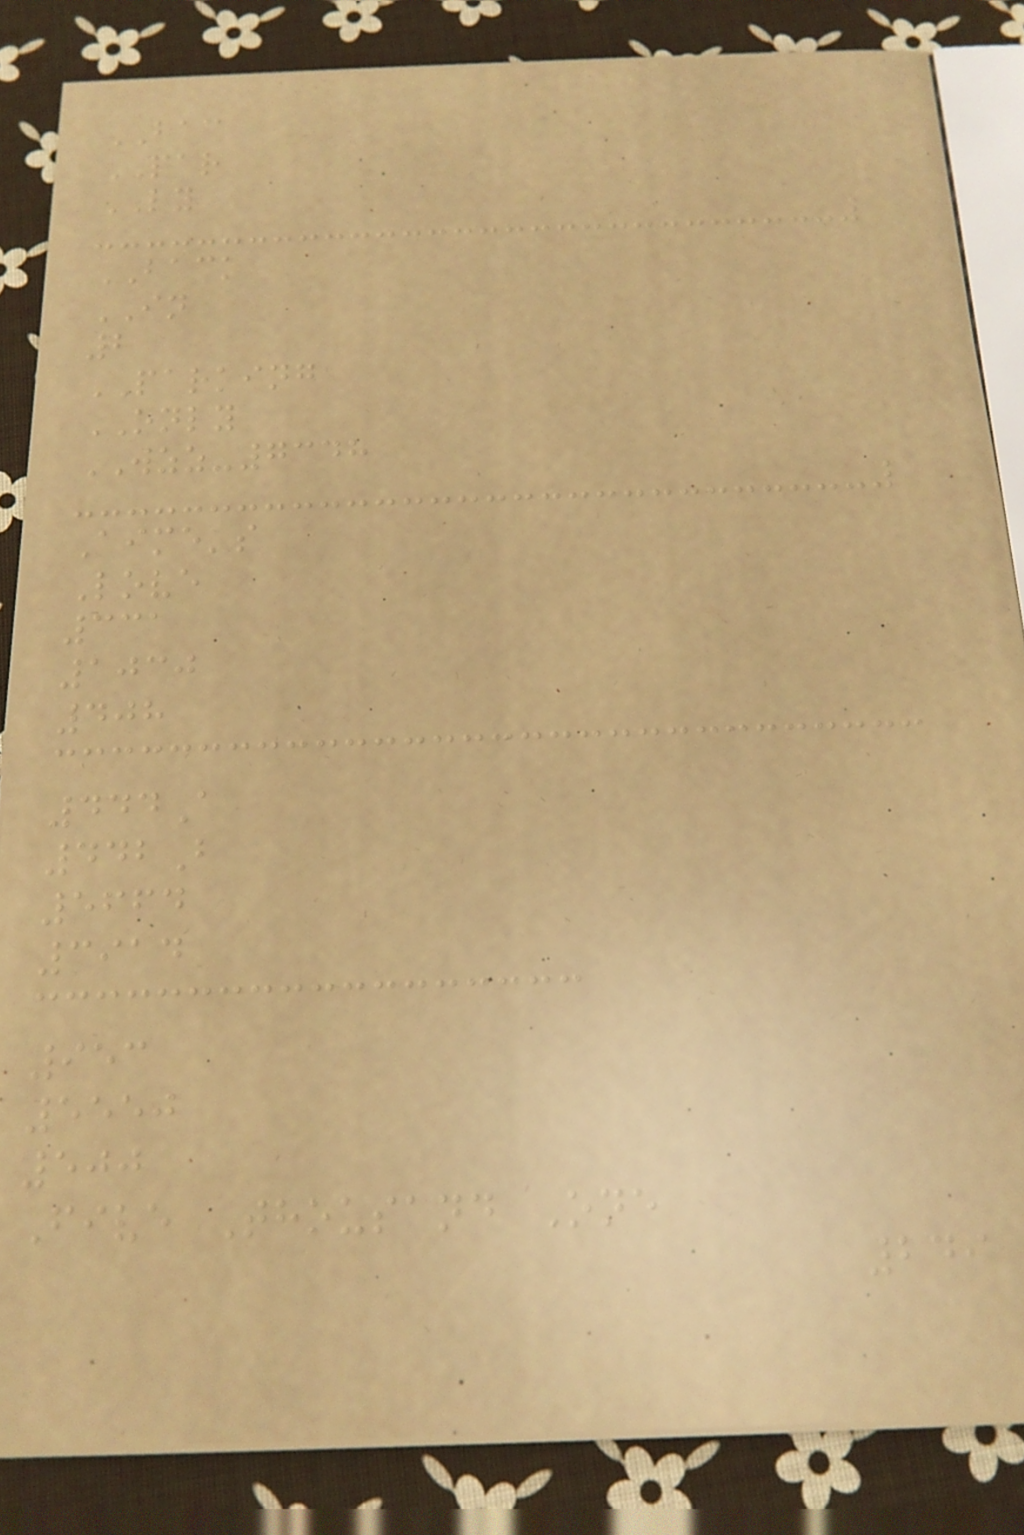BAC
PAR
LY
BACK
IN
2
PARKING
ONLY
WZZ-7348
Aime's
Love
331
1030
408
444A
442B
5664
3914
953
5550
500
Five Thousand One
249
